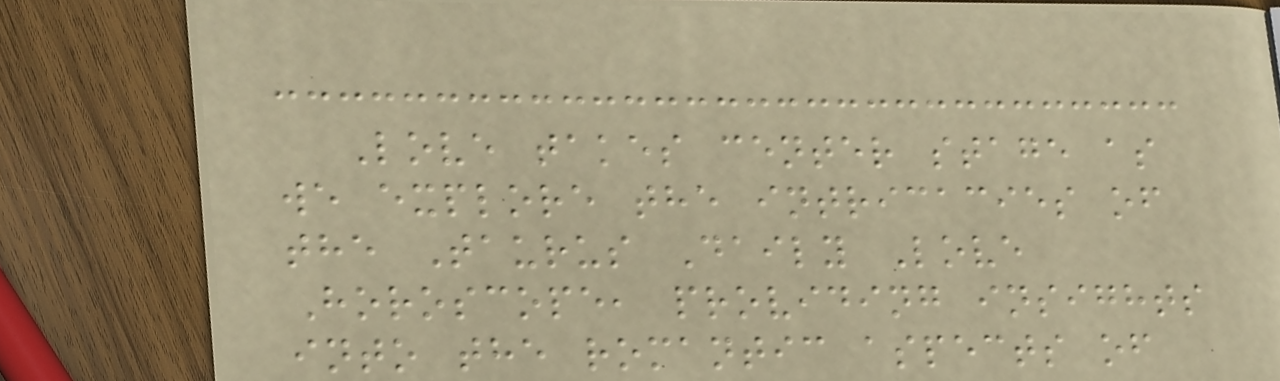Love takes center stage as
we explore the intricacies of
the Taurus Daily Love
Horoscope, providing insights
into the romantic aspects of
